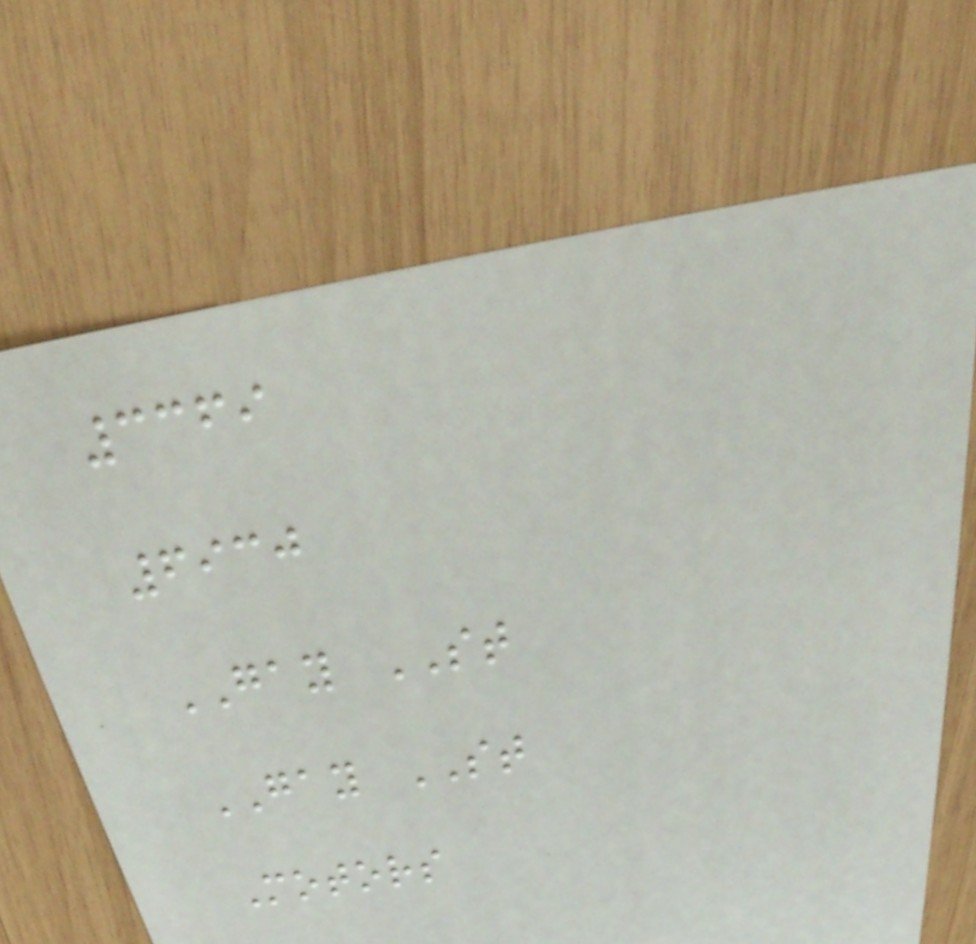3369
6930
GAY ST
GAY ST
Motors
